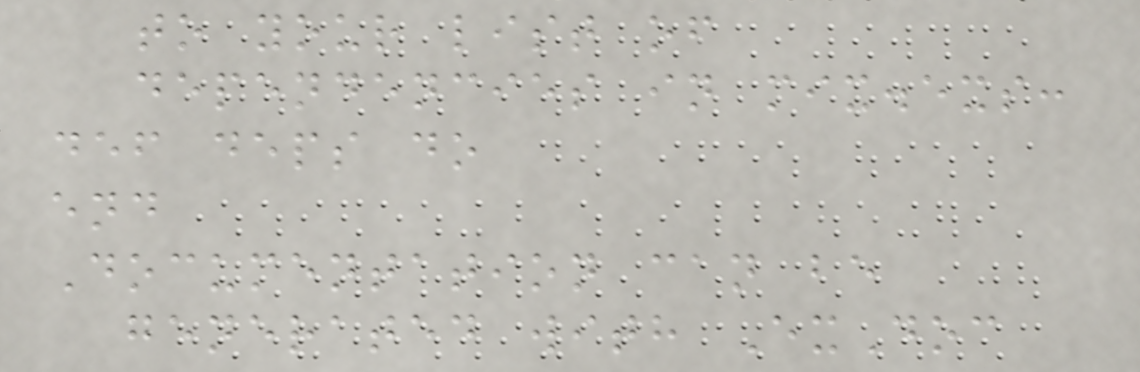to your list of
dependencies in mix.exs:
def deps do
end
Documentation can be
generated with ExDoc
